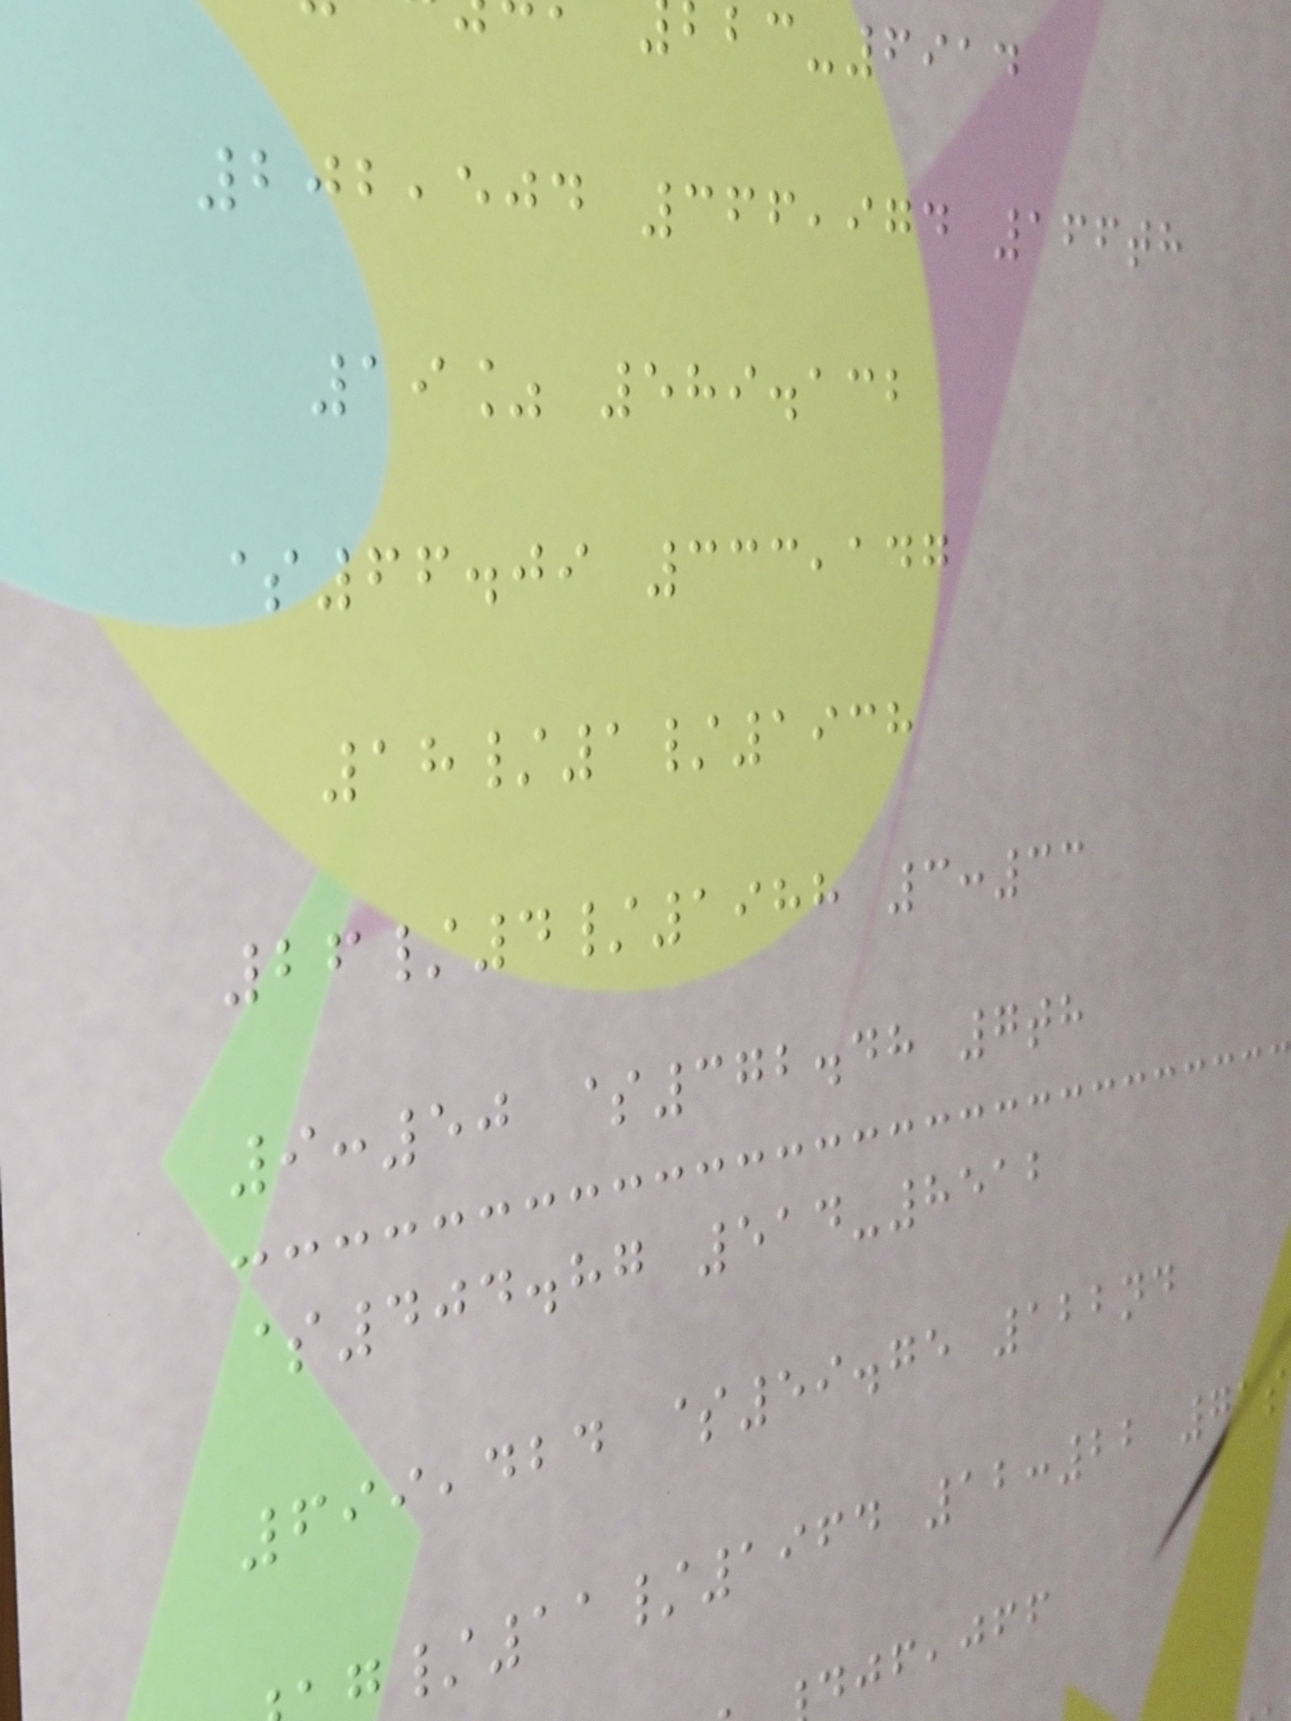-6914
202,504 366,974 166th
19% 589.132
$66.09 333,147
18/1/1938
26/4/1988 3:33
9:50 $372.48 7th
$404.87 514-8512
699,424 $59.75 122nd
/11/1964 12:22 71s
